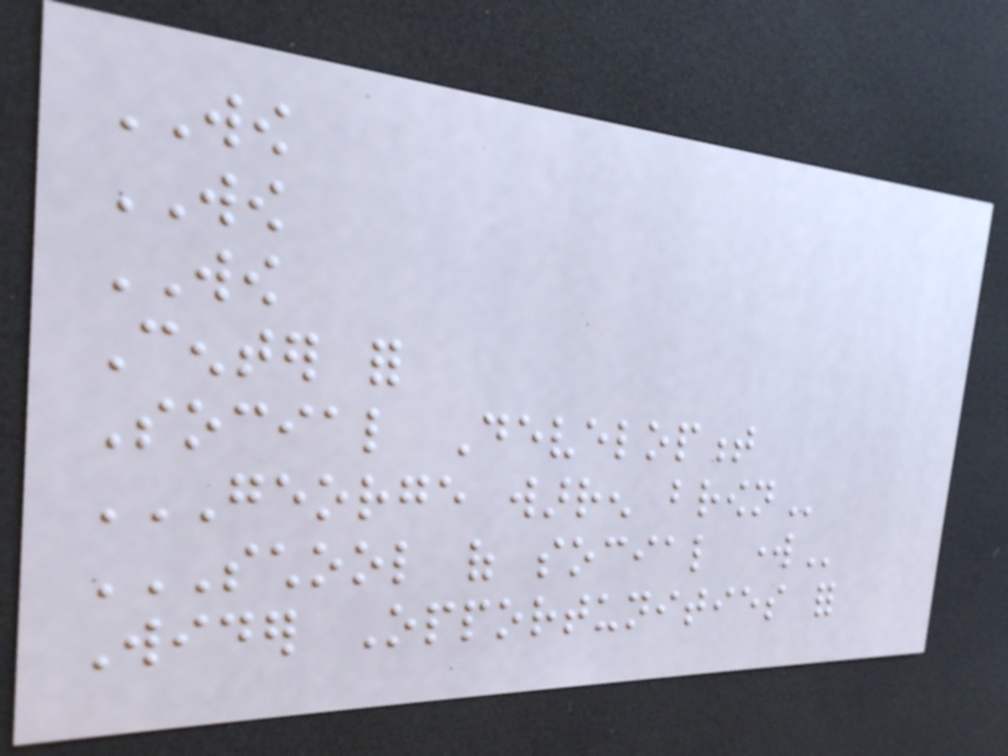WOW
WOW
WOW
Center for
Social Development
GEORGE WARREN BROWN
SCHOOL OF SOCIAL WORK
Wider Opportunities for
